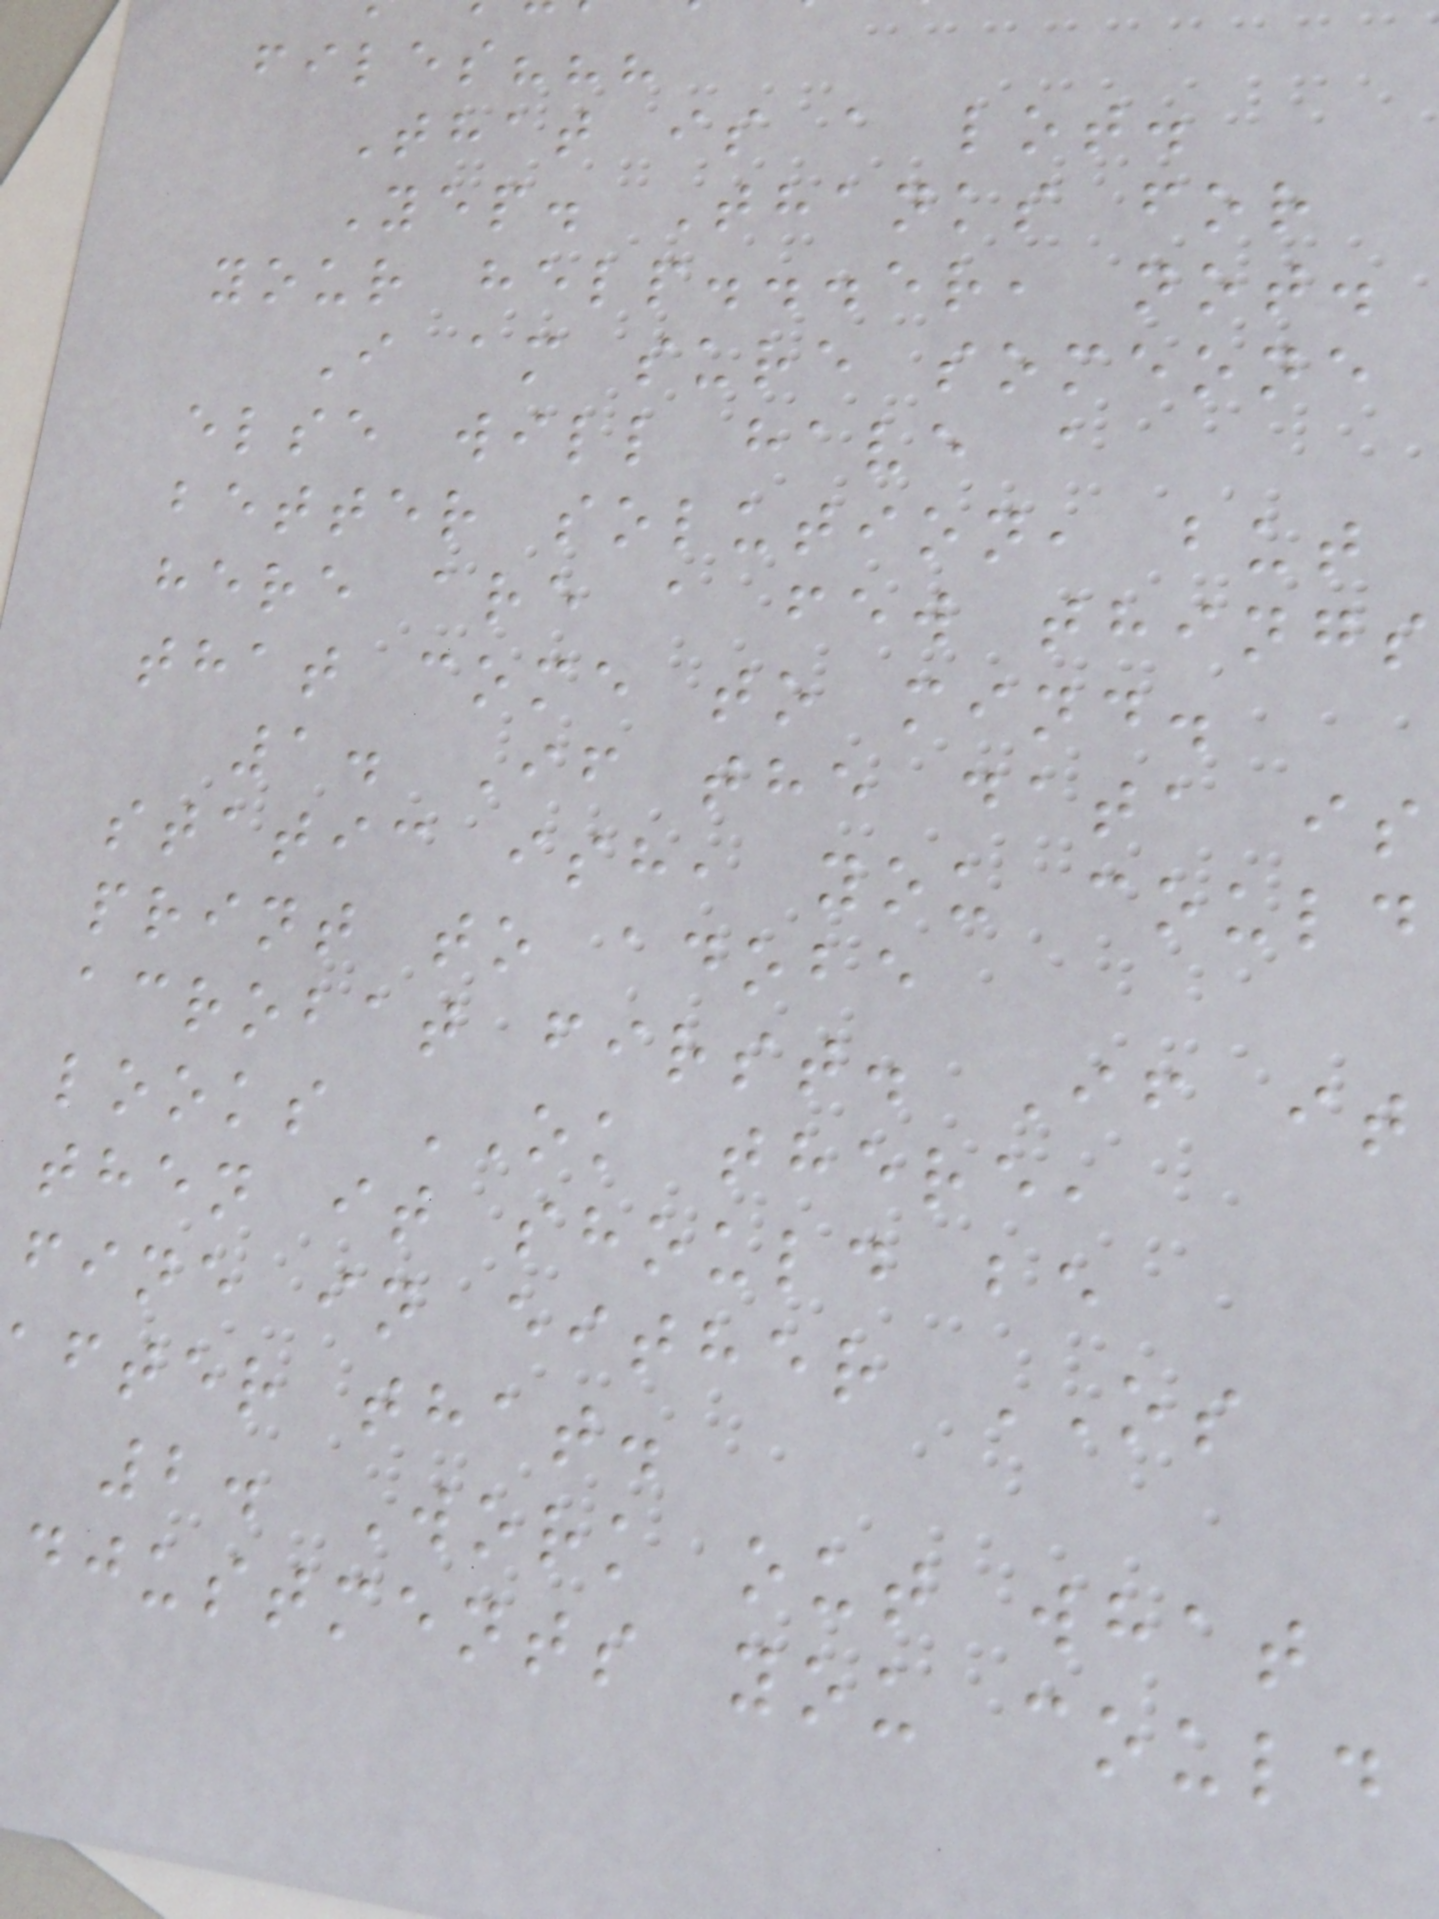files???
That is a lot.
Yep. Thanks for
your help...er, not.
I am sure someone
else will have a
better solution, but
here are a few things
that come to mind.
1. If the data is
static ish, you could
print to adobe
acrobat first. If it
looks OK there,
then it should be
fine in either OS
after that.
2. Work out what
djustments you could
